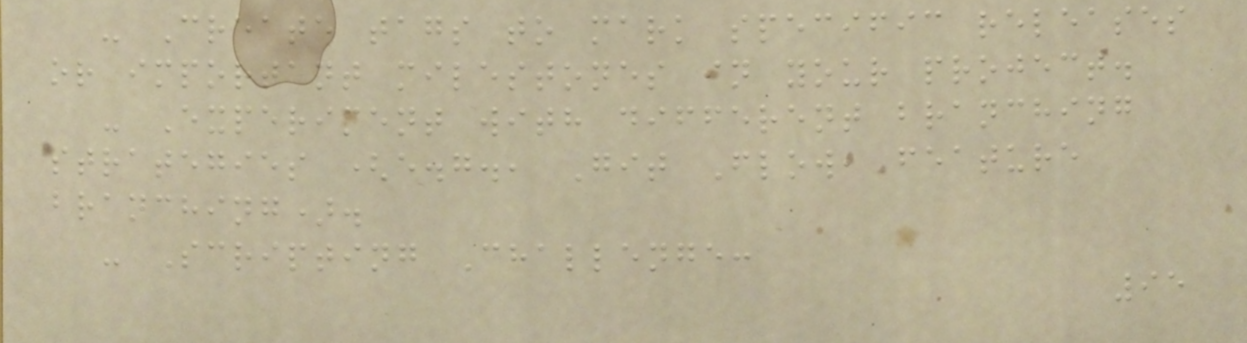- Create tags to mark specific releases
or important milestones in your project.
- Experiment with different branching
strategies (e.g., Git Flow, feature
branching).
- Scripting Challenge:
95
